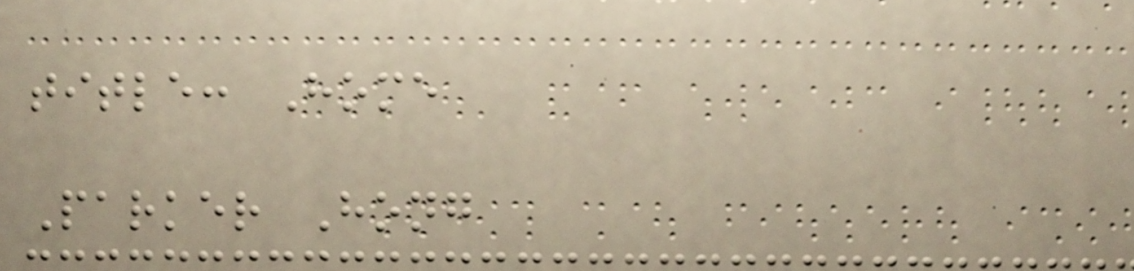title: Home
Parker Hong
